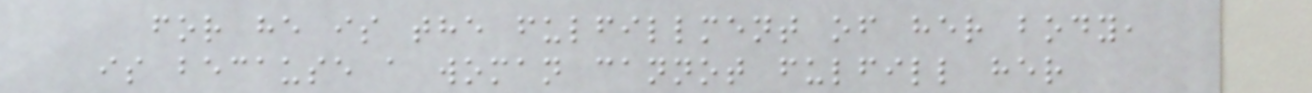for he is the fulfillment of her body,
is because a woman cannot fulfill her
